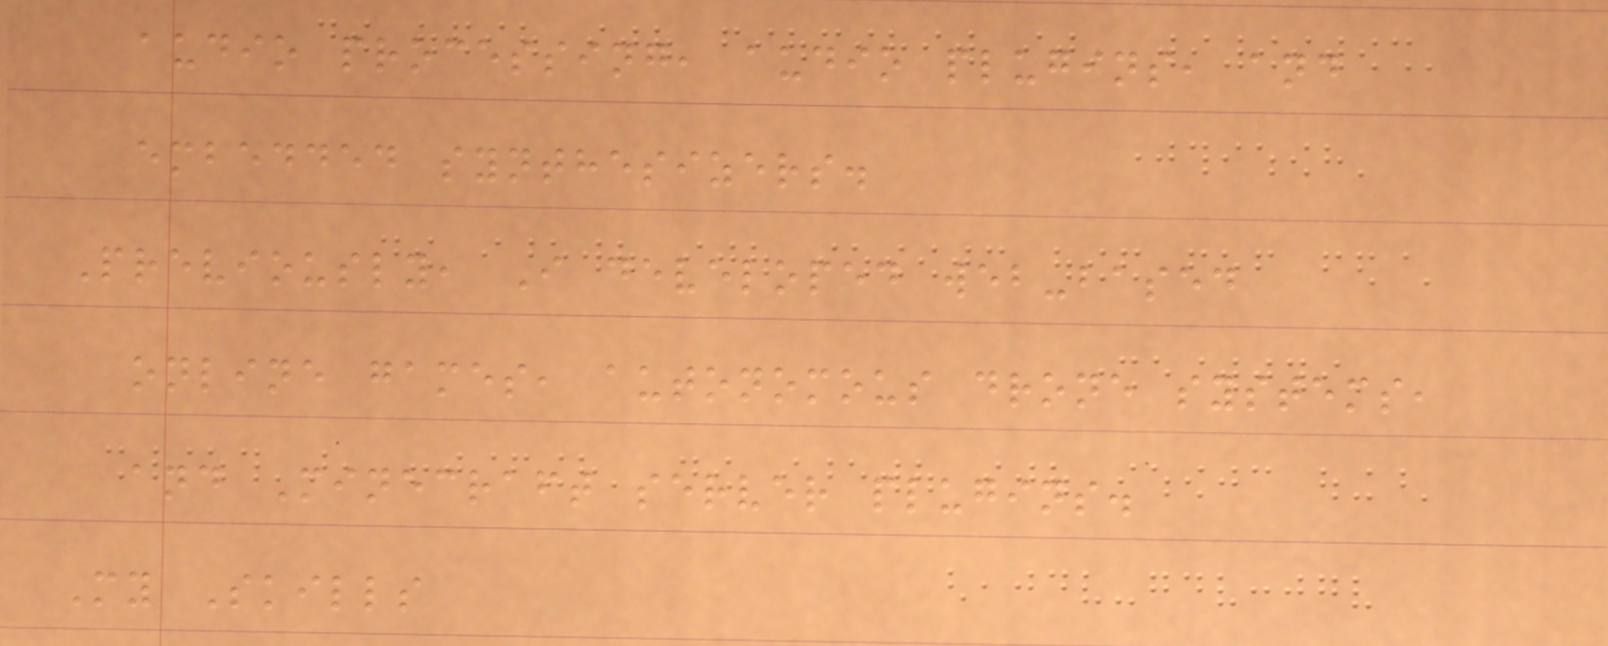audio processing, audio plugins, and
embedded synthesizers.
Previously, I developed web-based
online games, autonomous drone systems,
and Minecraft server plugins.
My Skills
